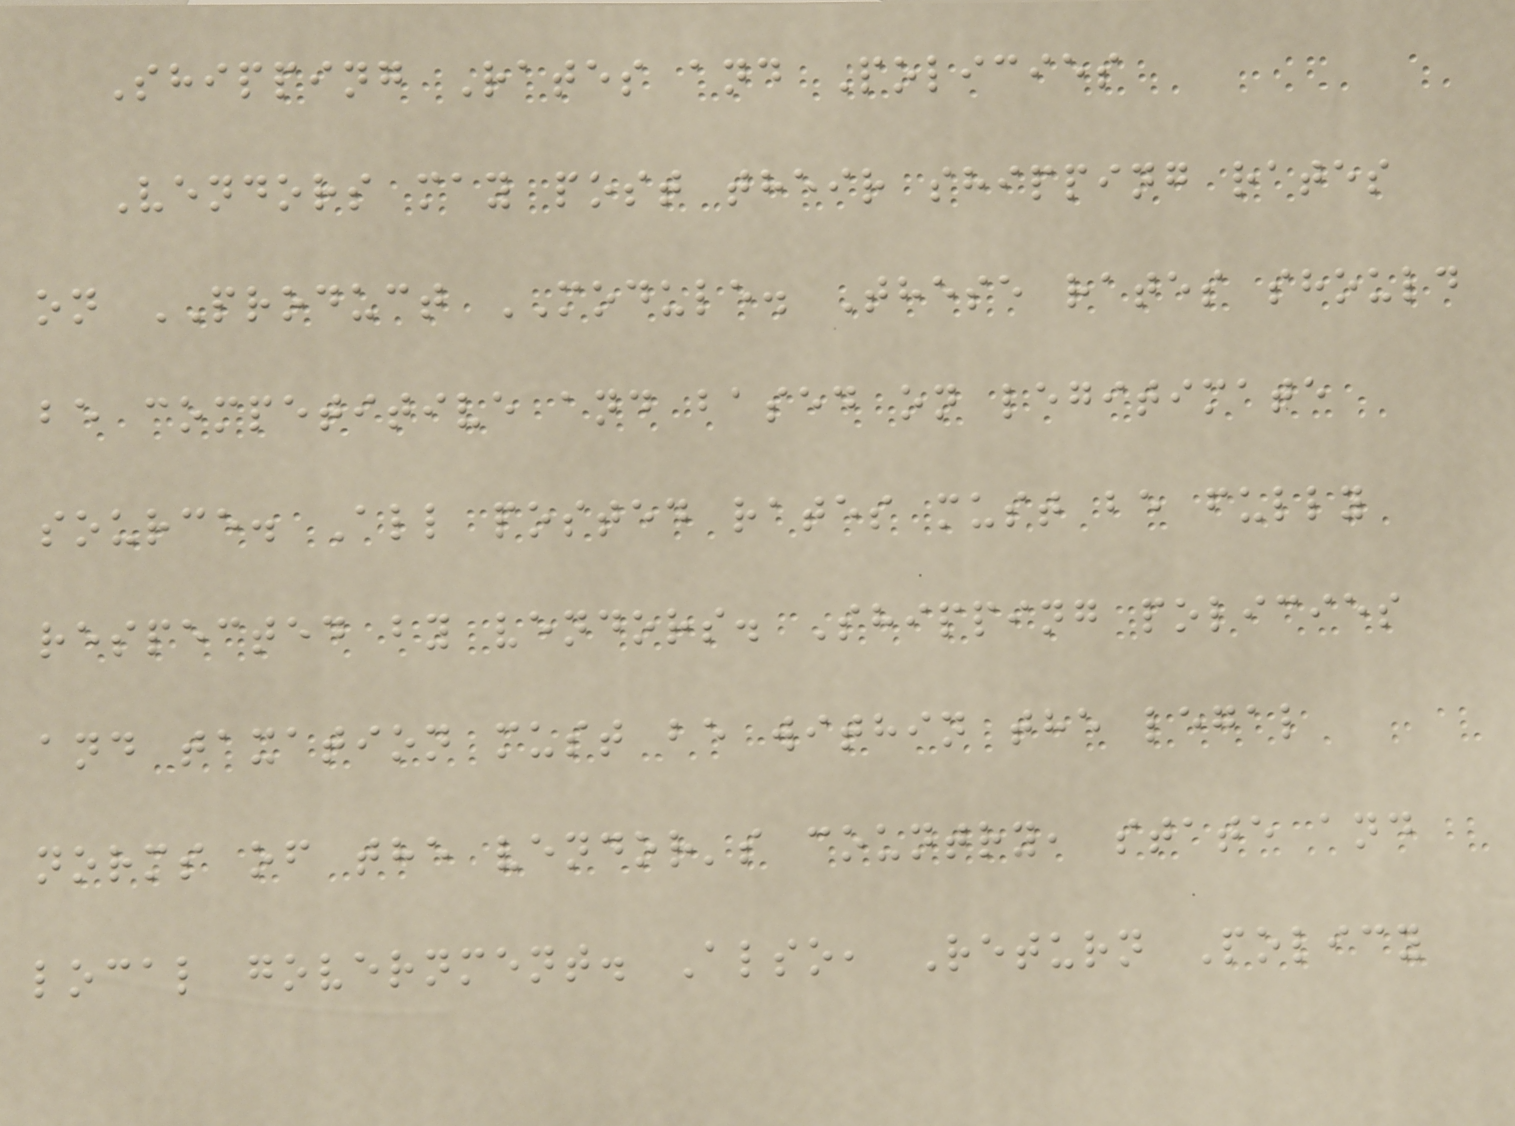Shipping Rates and Policies
Vendors may post their shipping rates
on PRODUCT MODULE. These rates should
be competitive and based on legitimate
source. All posted rates must be fully
respected by vendors. Shipping policies
and taxation must be within the legal
norms of the vendor's country, state and
local government. Also, Return Policy
